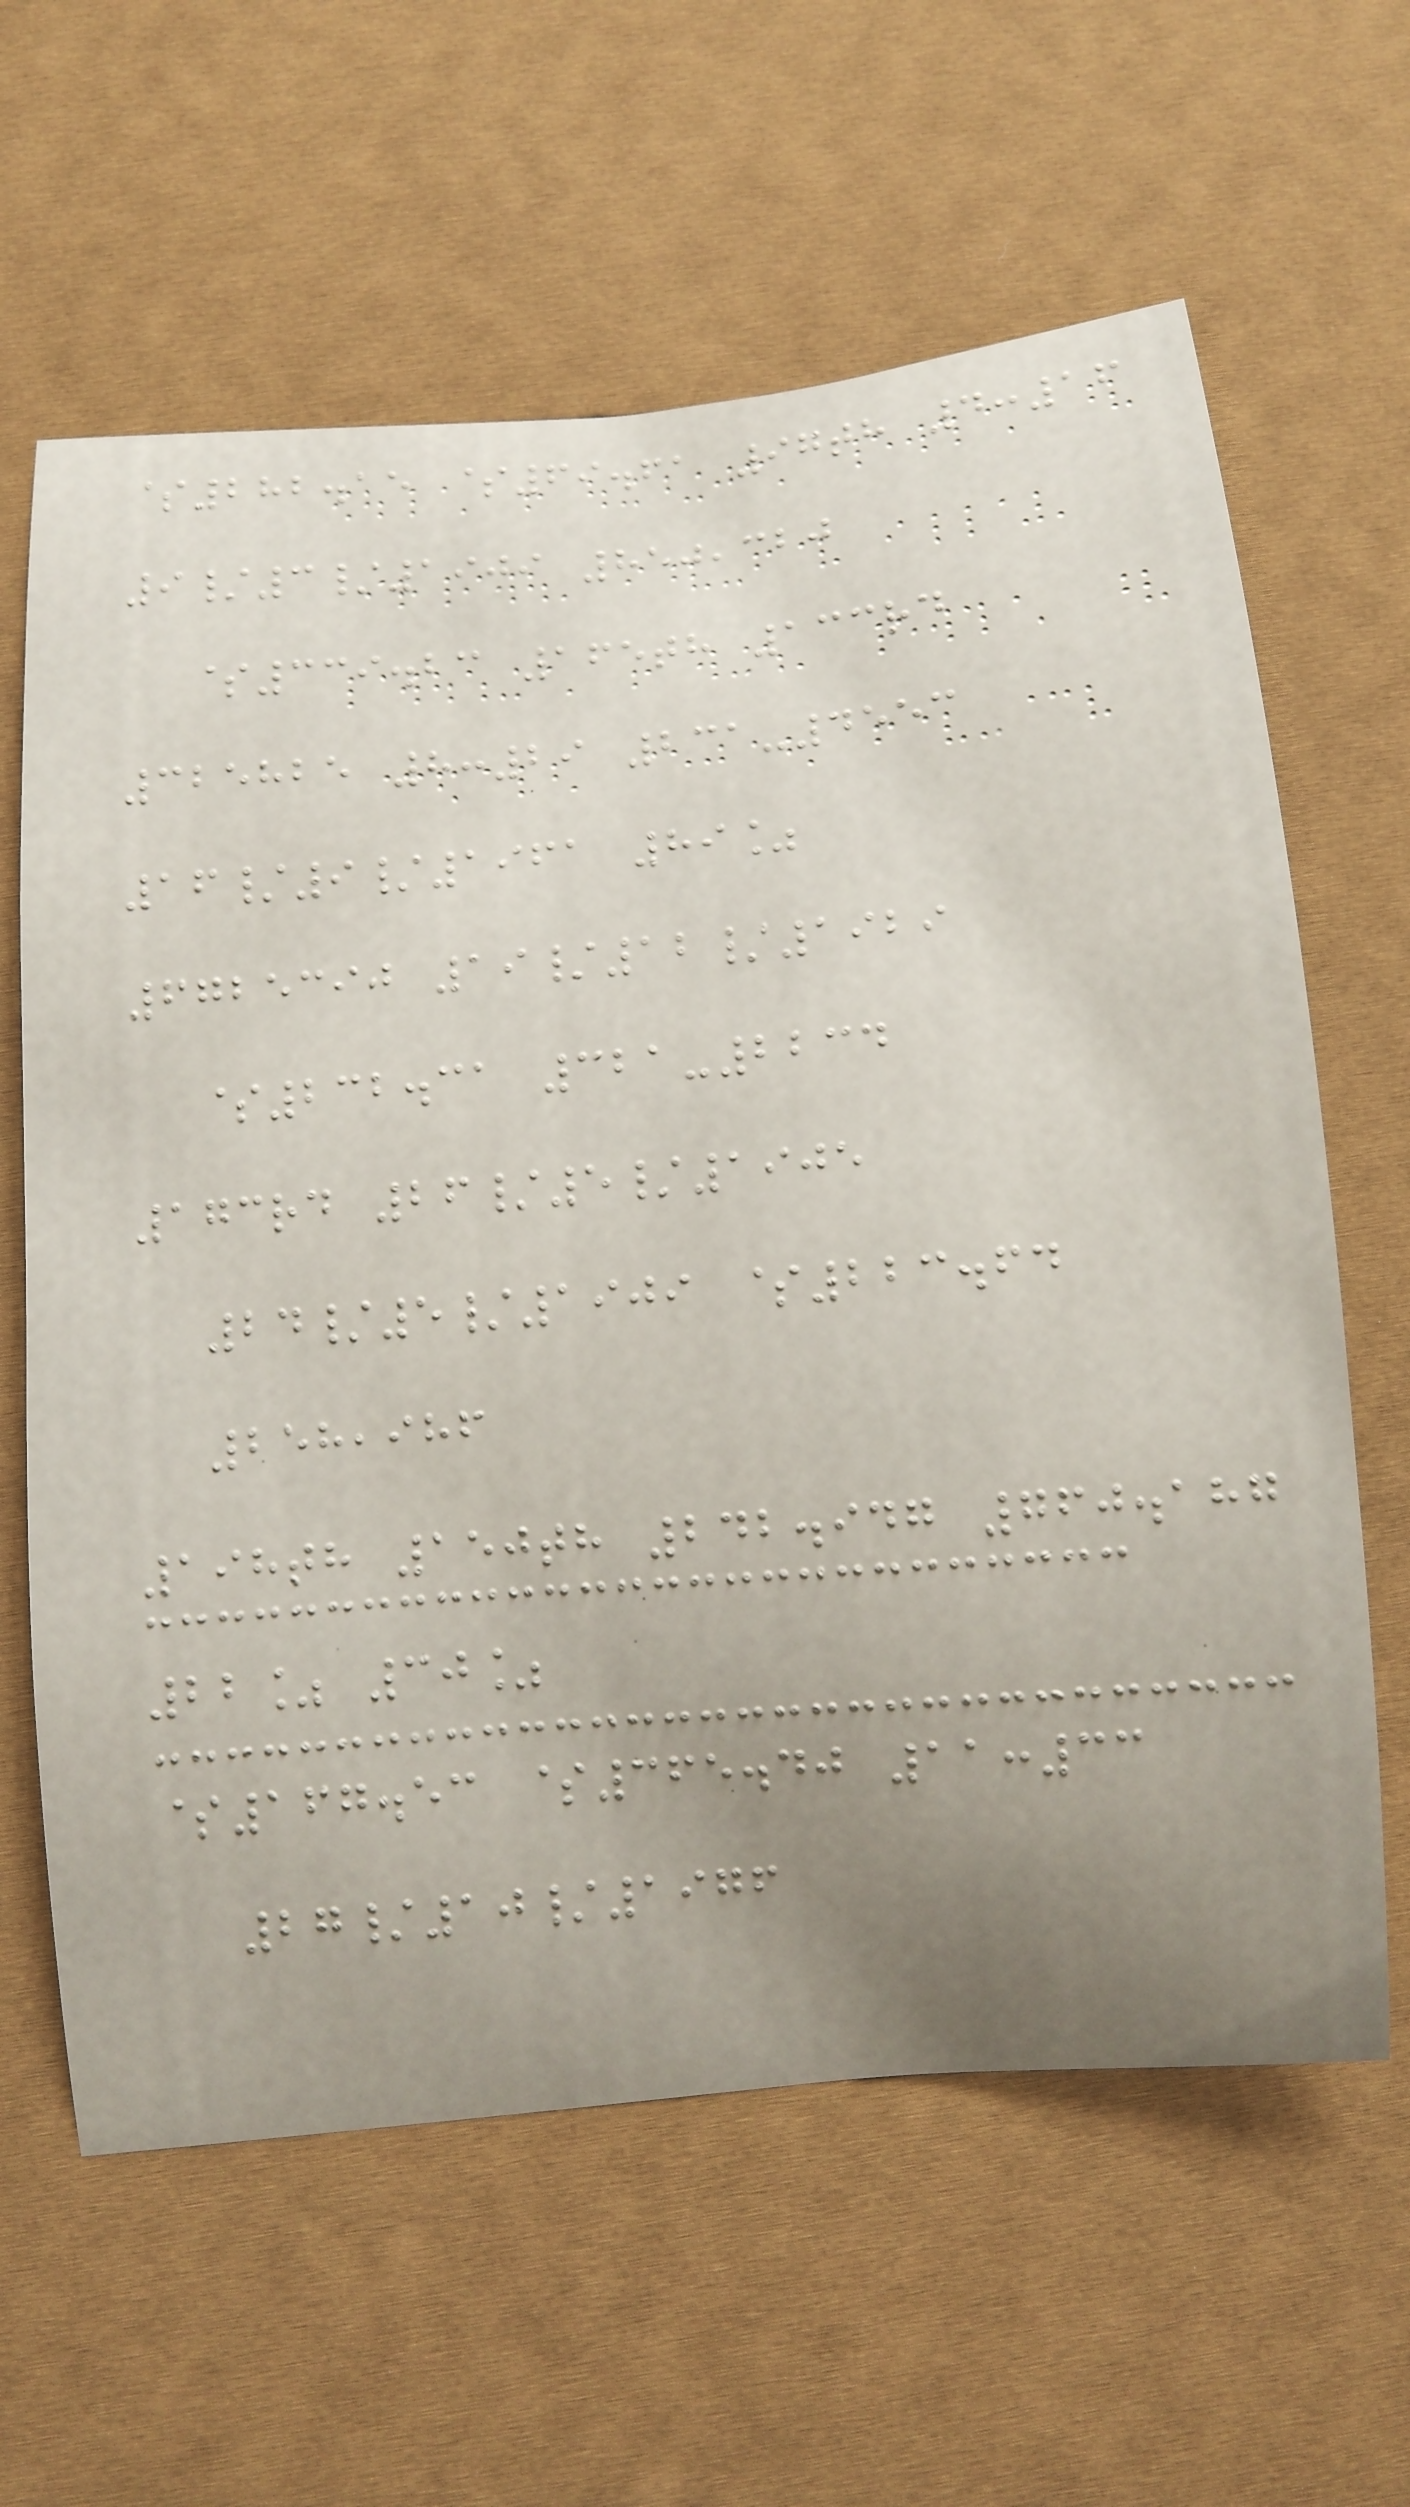$282.15 $69.61 97th 4:16
9/3/1909 850,320
$339.23 165th 133rd
325825 8:29 231-4553
16/9/1961 89%
6725390 19/12/1929
$232.31 321-2234
173rd 26/5/1905
24/5/1909 $223.64
258,986
198th 150th 242.947 760.187
22% 30%
$167.53 $365.40 11:33
27/10/1976
